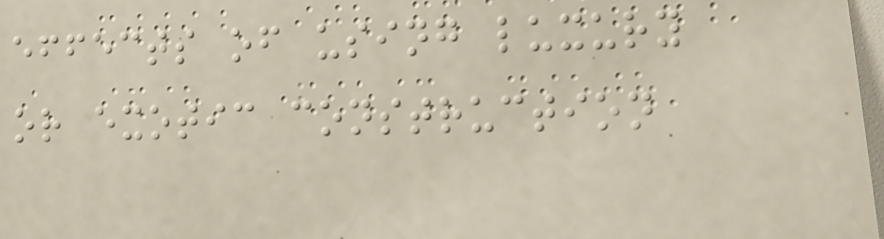effects of using luxury
or exotic construction
